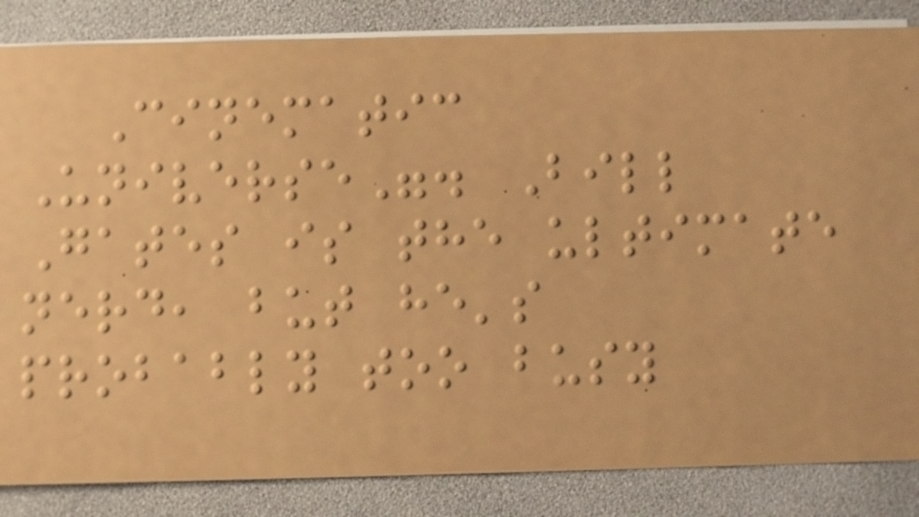Cinematic
Universe". Bill
Gates is the ultimate
nerd, but he's
probably too busy
